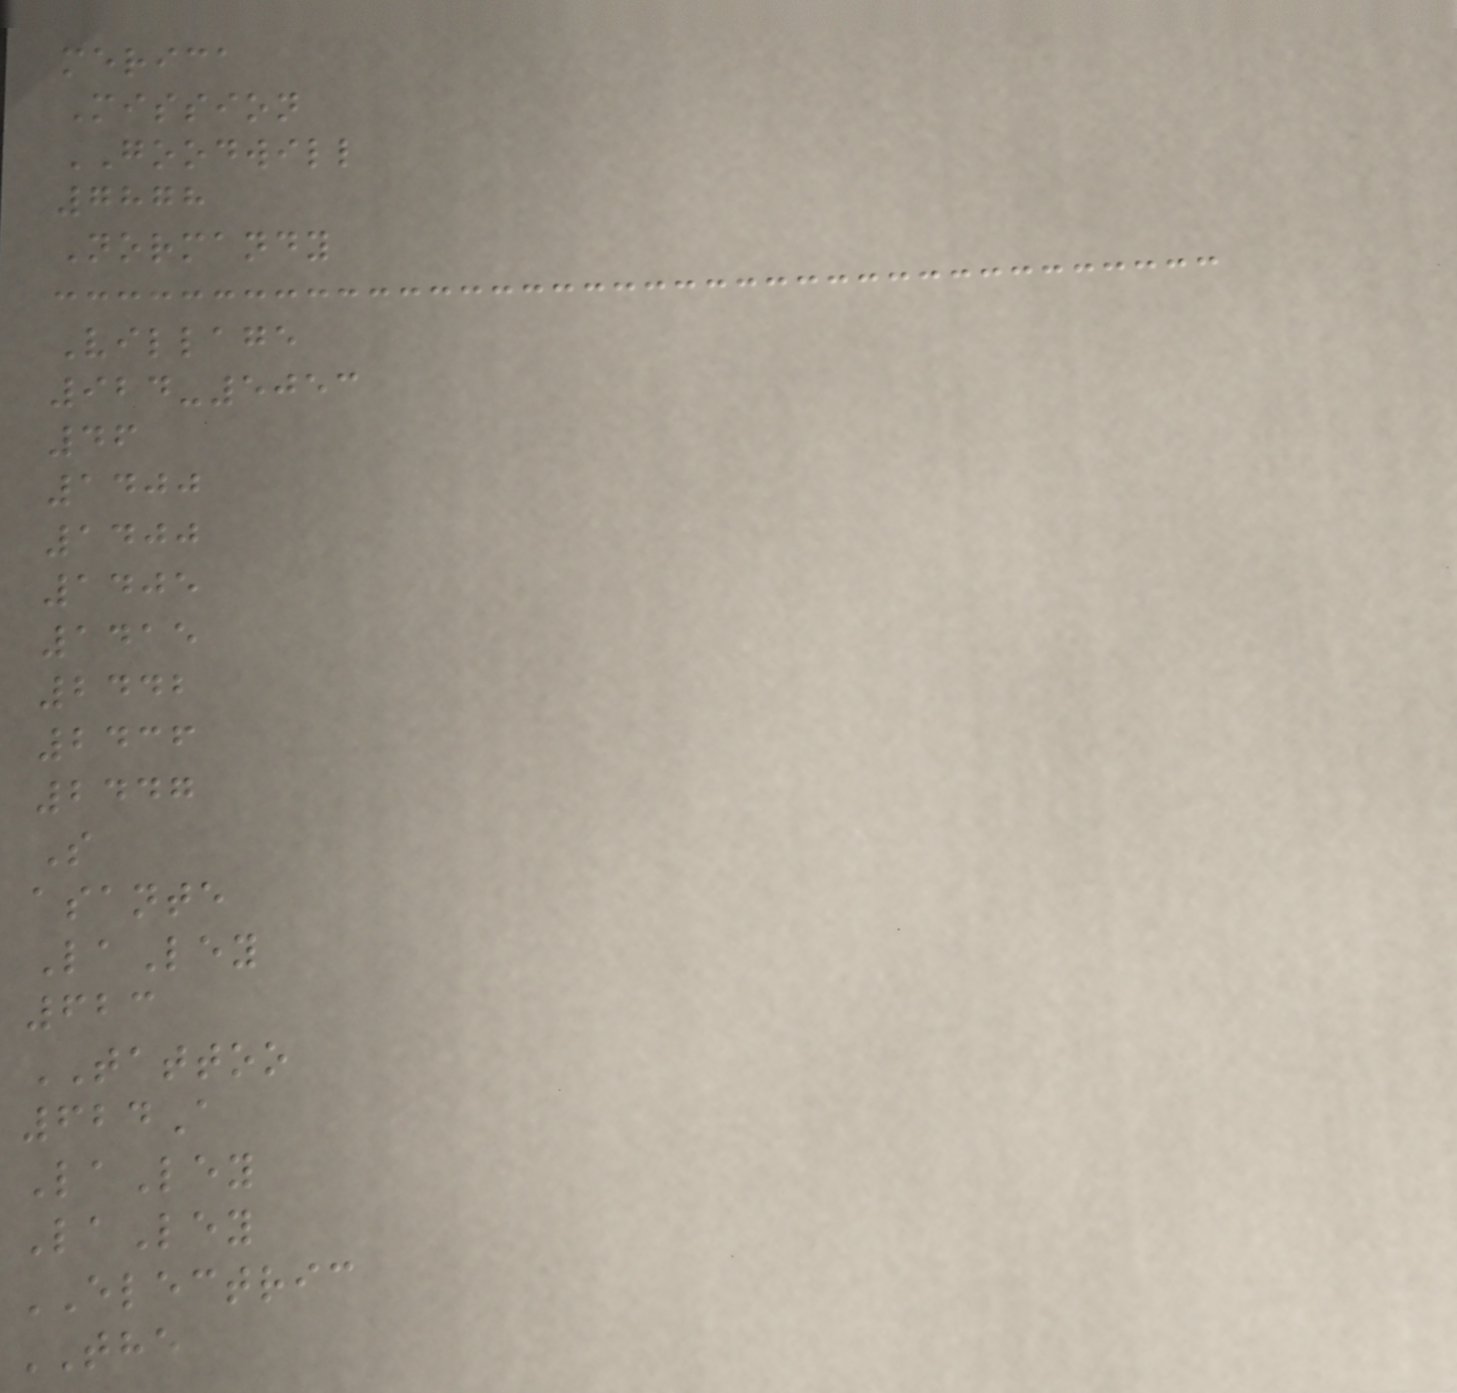merica
Mission
GOODWILL
7878
Normandy
Village
924-5053
46
1400
1400
1405
1415
2442
2436
2447
S
asante
LaLey
623
TATTOO
624A
LaLey
LaLey
ELECTRIC
THE
